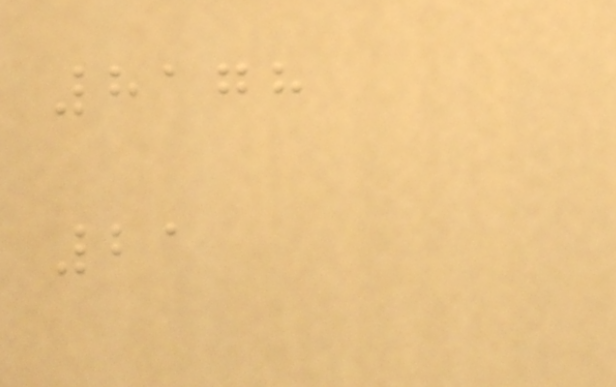8178
21
